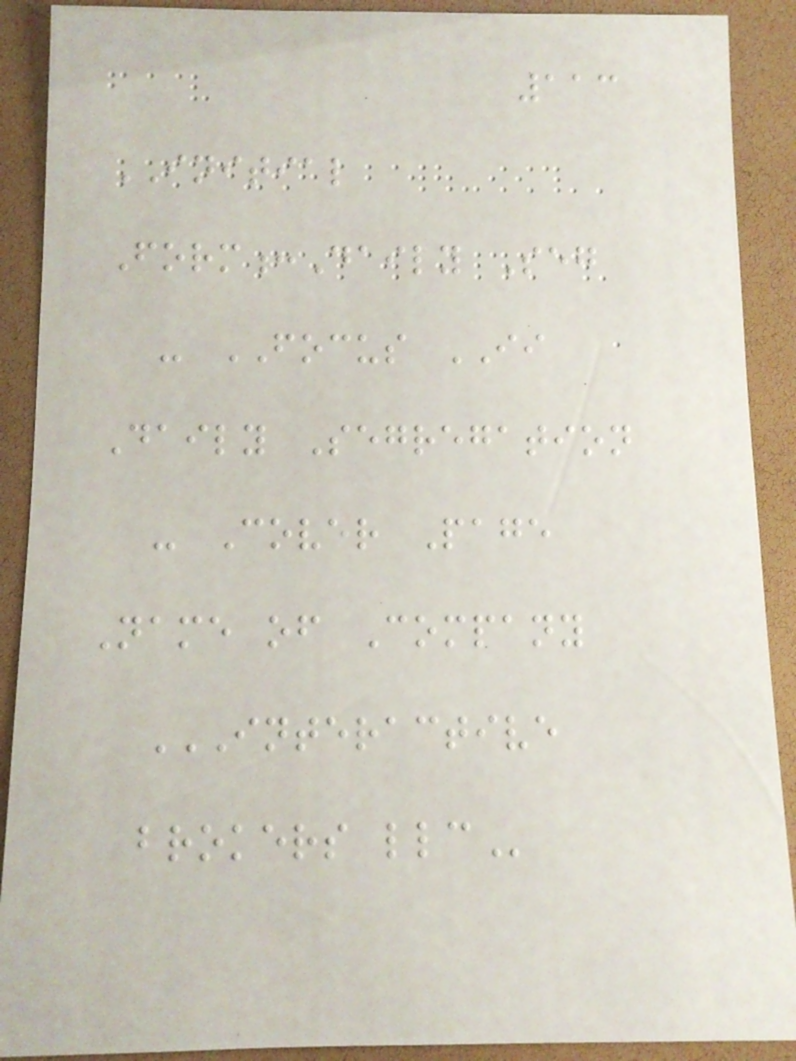113
INITIAL
Form:Daily Seg
- FOCUS II
Daily Segregation
- Cover Page
Name of Company
INTERACTIVE
BROKERS LLC
